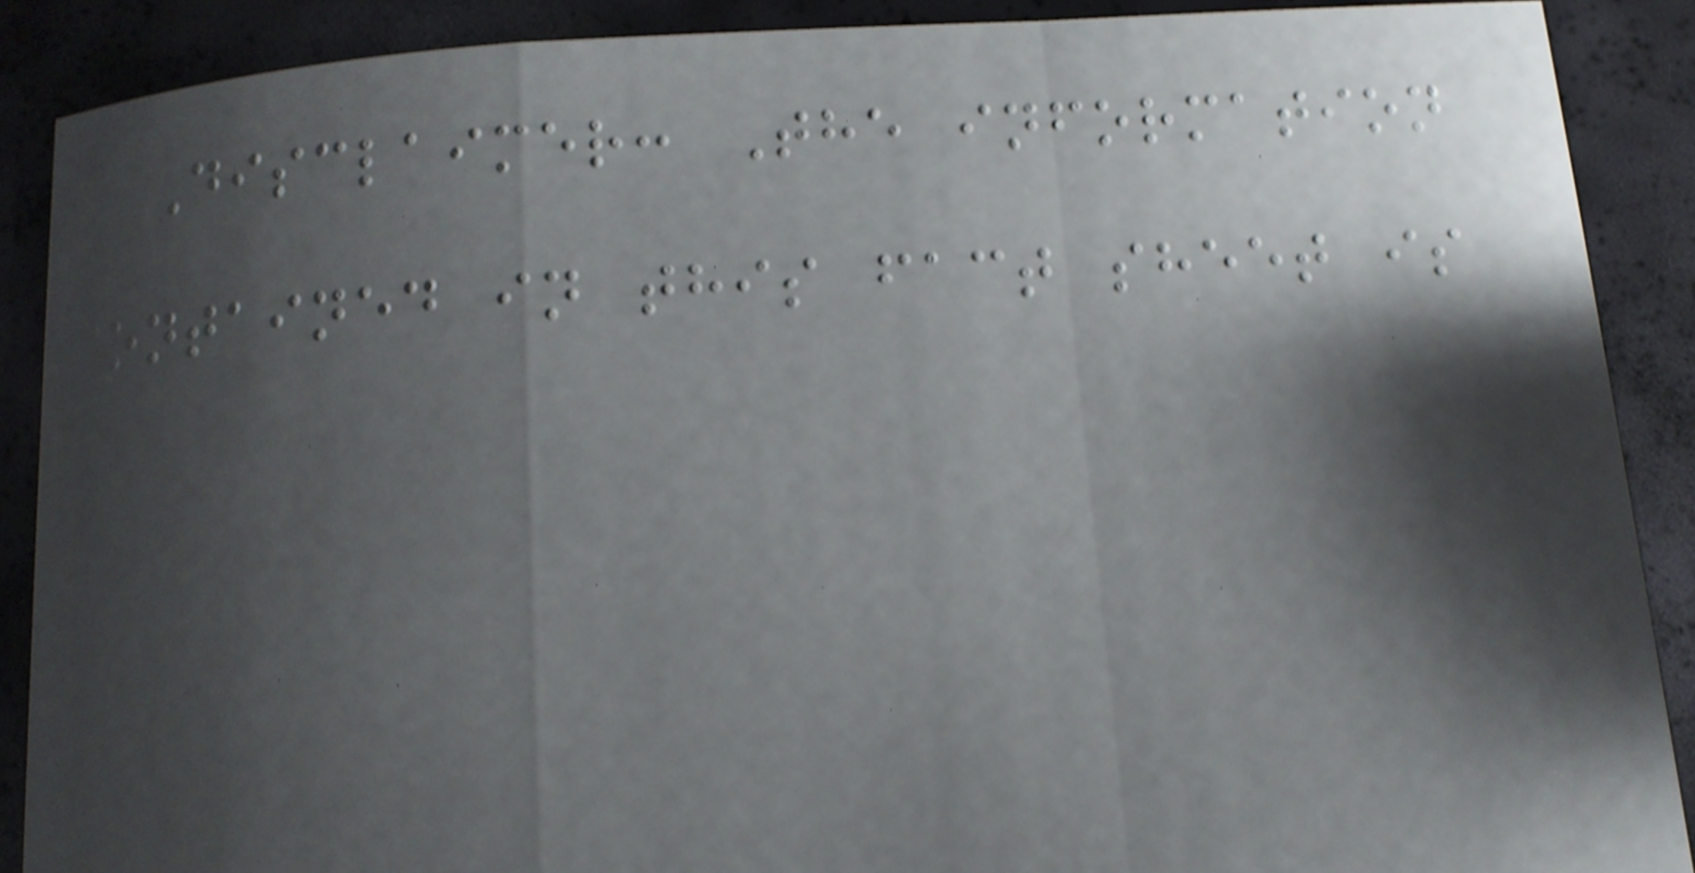Disclaimer: The information
contained in this fact sheet is
